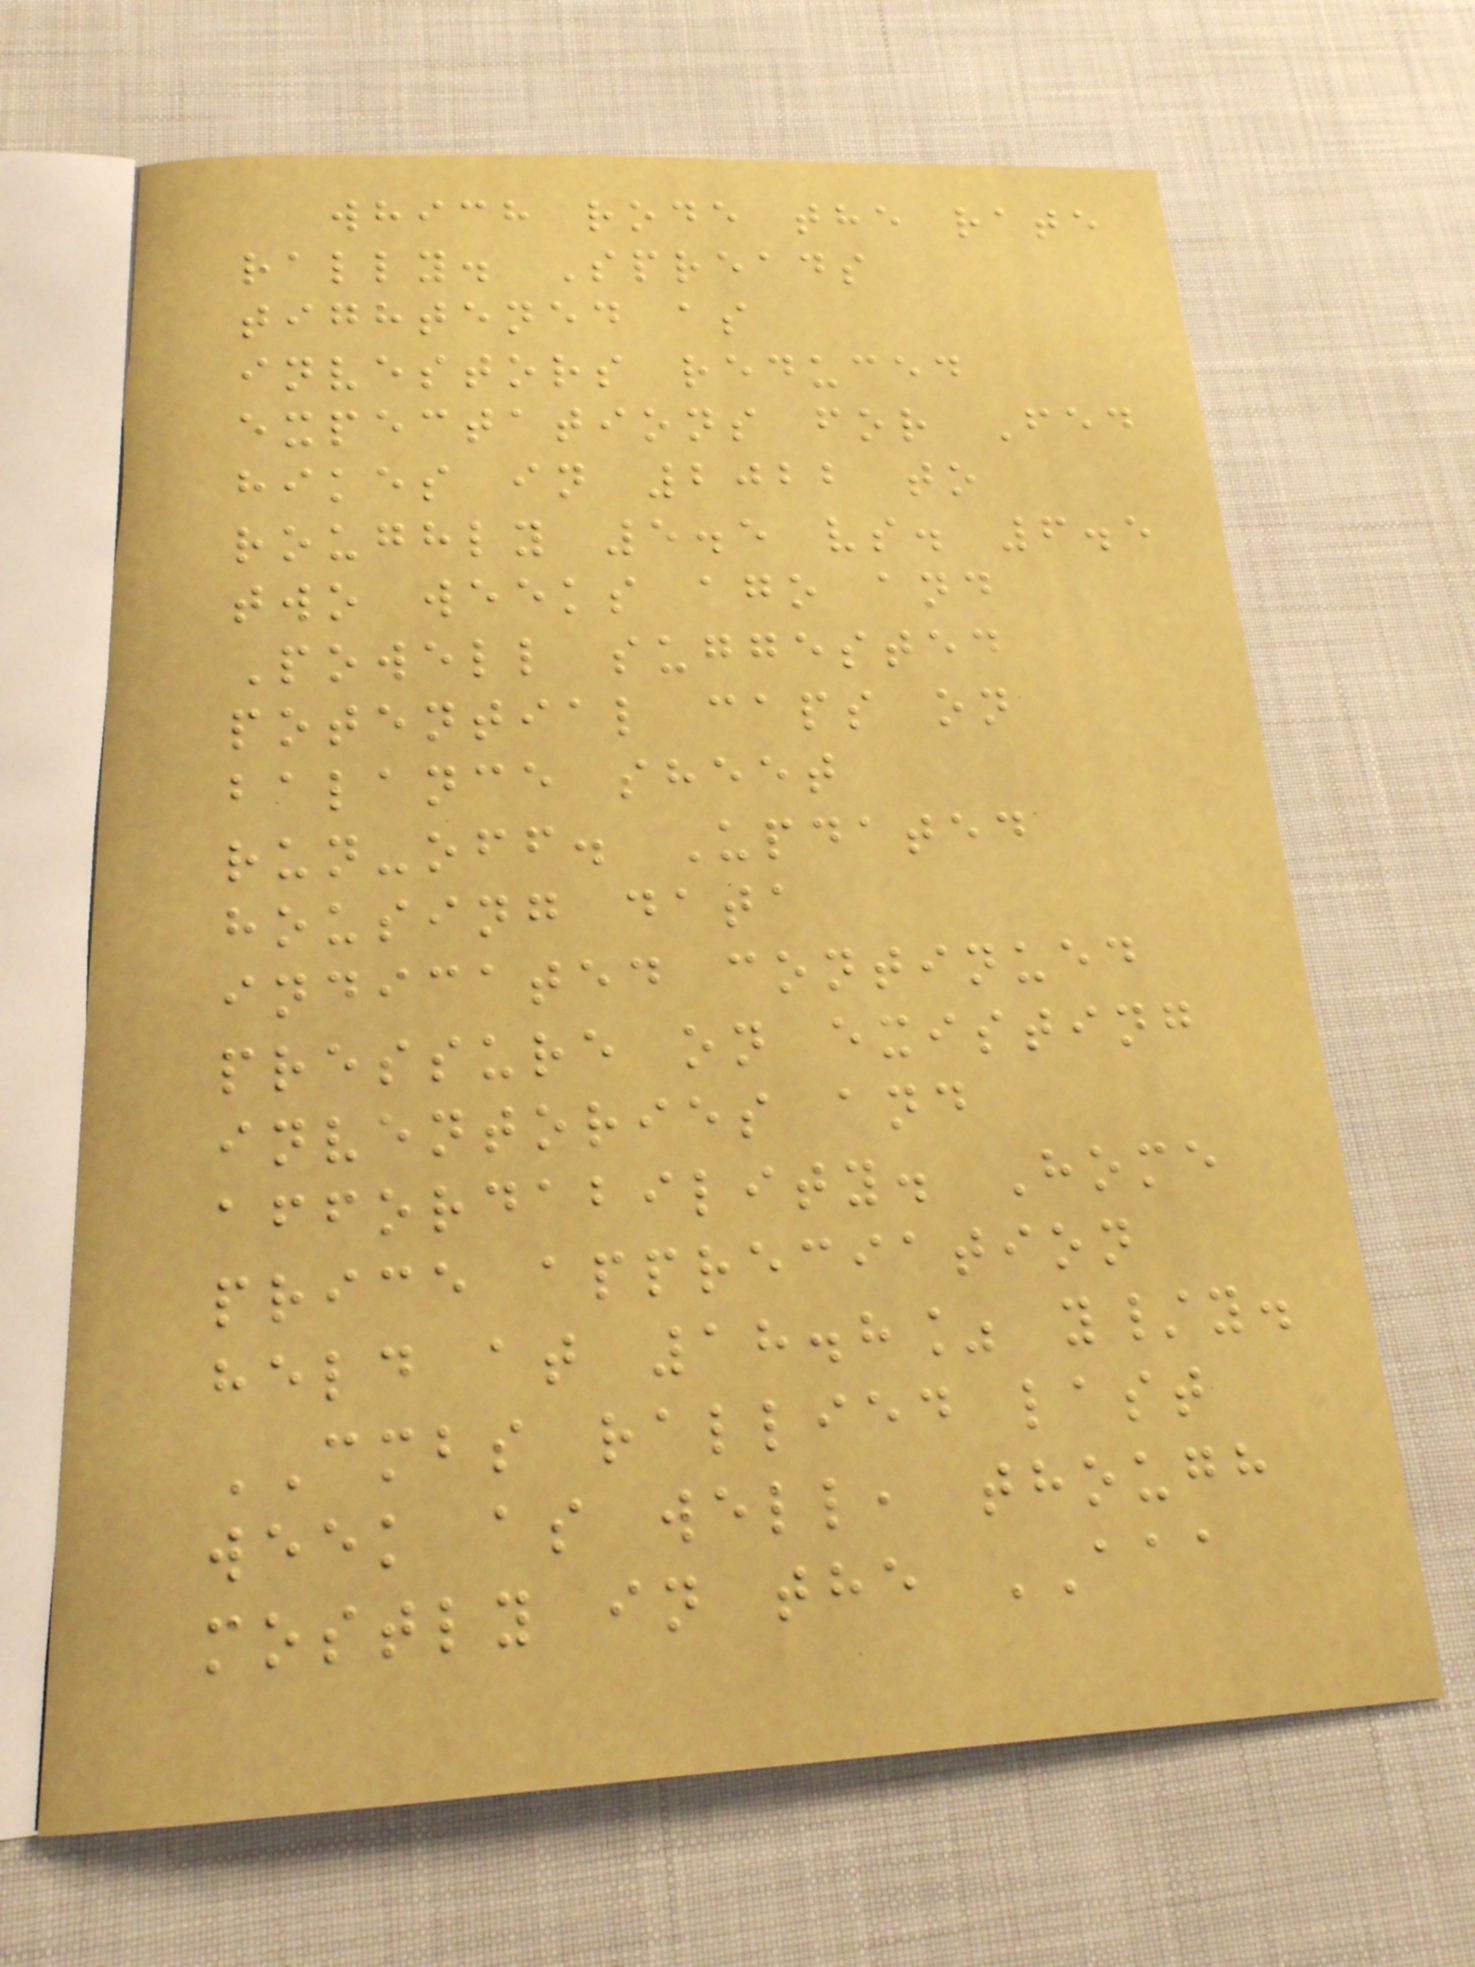which rode the rate
rally. Spreads
tightened as
investors reduced
expectations for Fed
hikes in 2022 to
roughly 5.5 vs. 6.5
two weeks ago and
Powell suggested
potential caps on
balance sheet
run-off. Updated
housing data
indicated continued
pressure on existing
inventories and
affordability. Home
price appreciation
held at 18.8% y/y.
CMBS rallied last
week as well, though
mostly in the AAA
